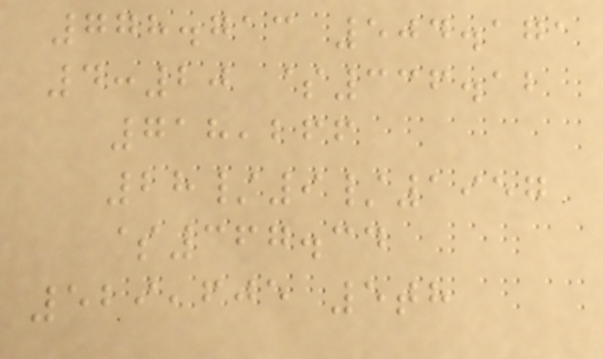778.713 504.171
4:20 $336.12
718,266
28/9/1957
$367.34
529,605 5th
